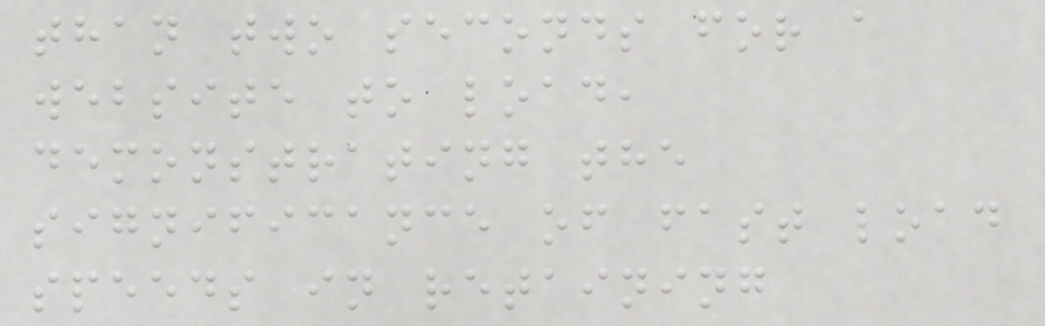than two seconds for a
website to load,
demonstrating the
significance of fast load
speeds in retaining
